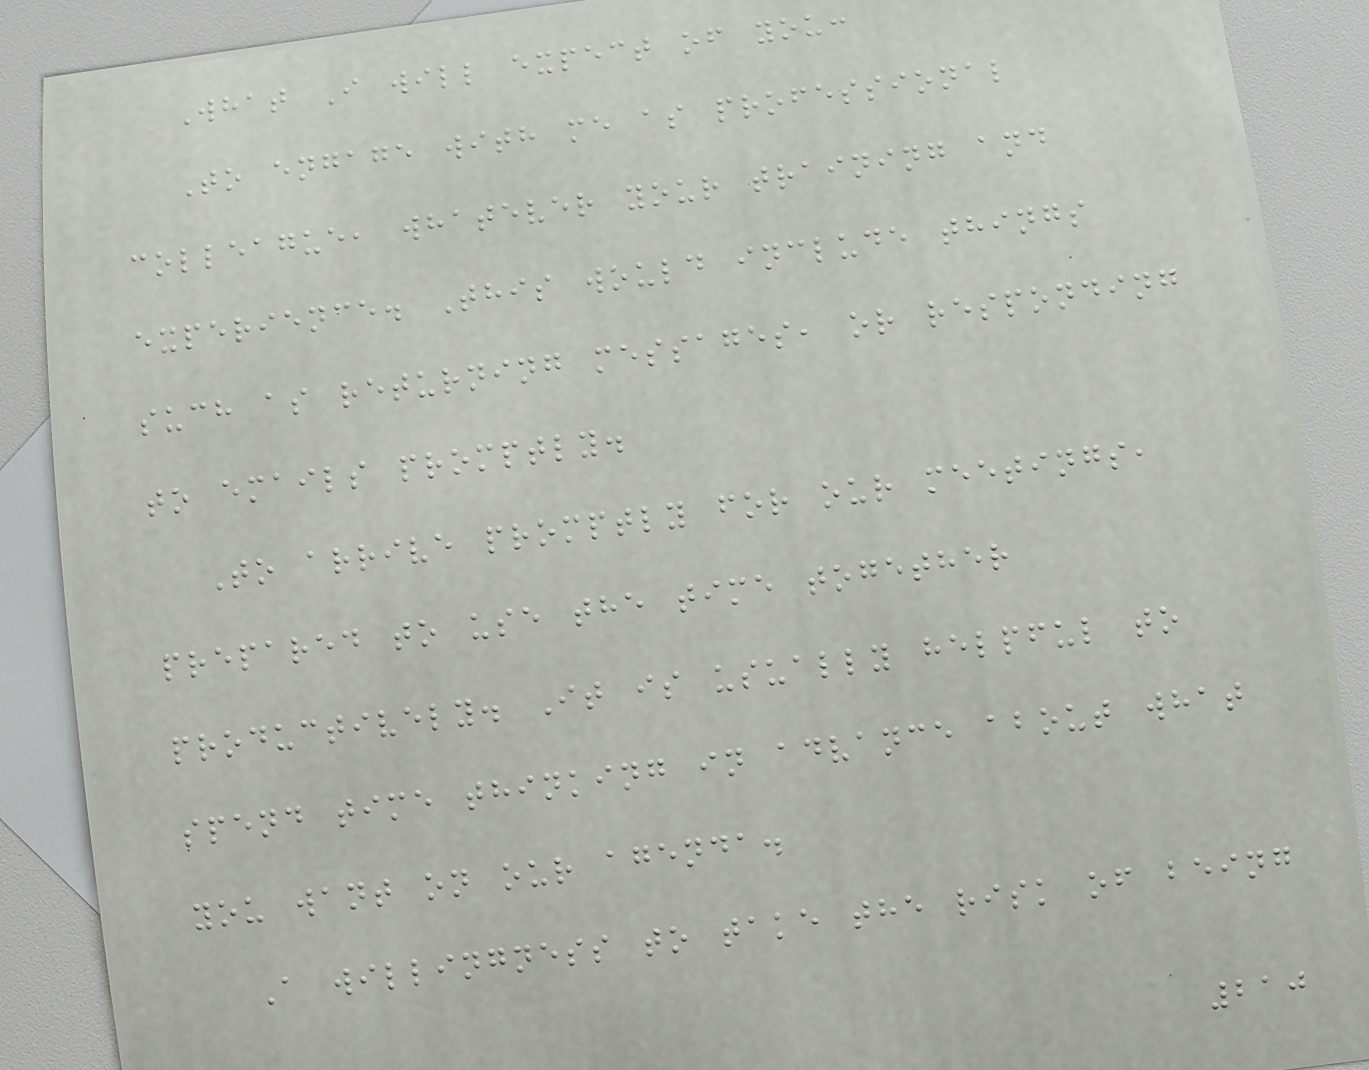What I will expect of you:
To engage with me as professional
colleague, whatever your training and
experience. This would include things
such as returning messages, or responding
to emails promptly.
To arrive promptly for our meetings,
prepared to use the time together
productively. It is usually helpful to
spend time thinking in advance about what
you want on our agenda.
A willingness to take the risk of being
210
